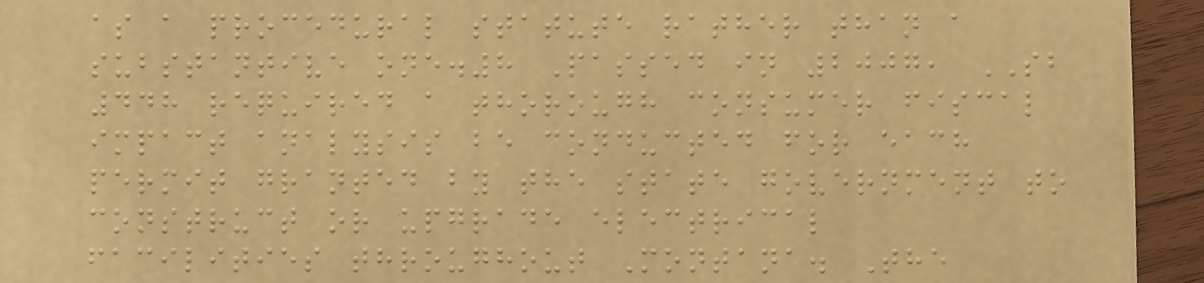as a procedural statute rather than a
substantive one.8 Passed in 2007, SB
448 required a thorough consumer fiscal
impact analysis be conducted for each
permit granted by the state government to
construct or upgrade electrical
facilities throughout Montana. The
